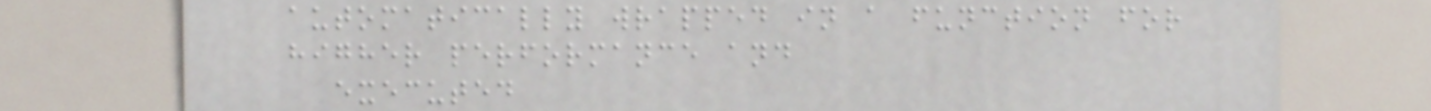automatically wrapped in a function for
higher performance and
executed
